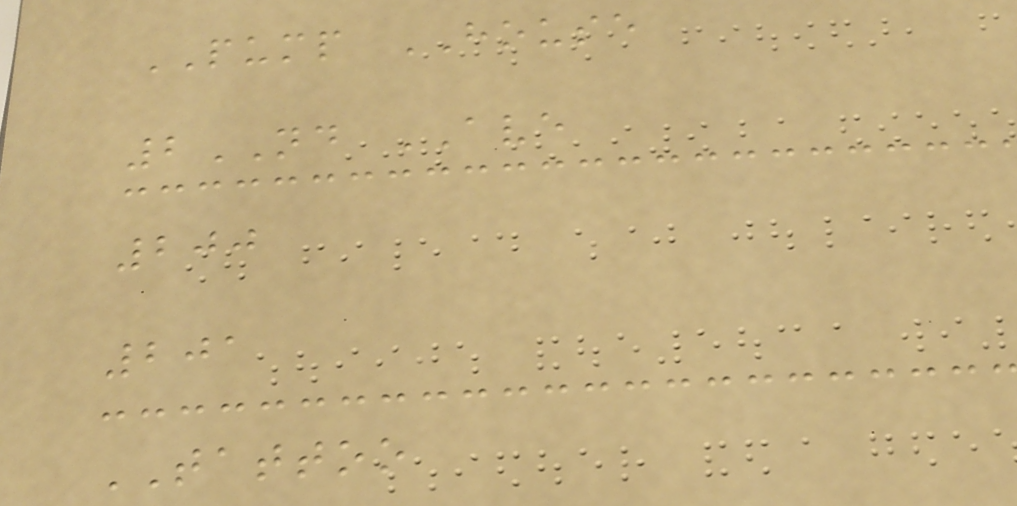PUMP HOUSE
2ND AVE
200
201
TATTOO
